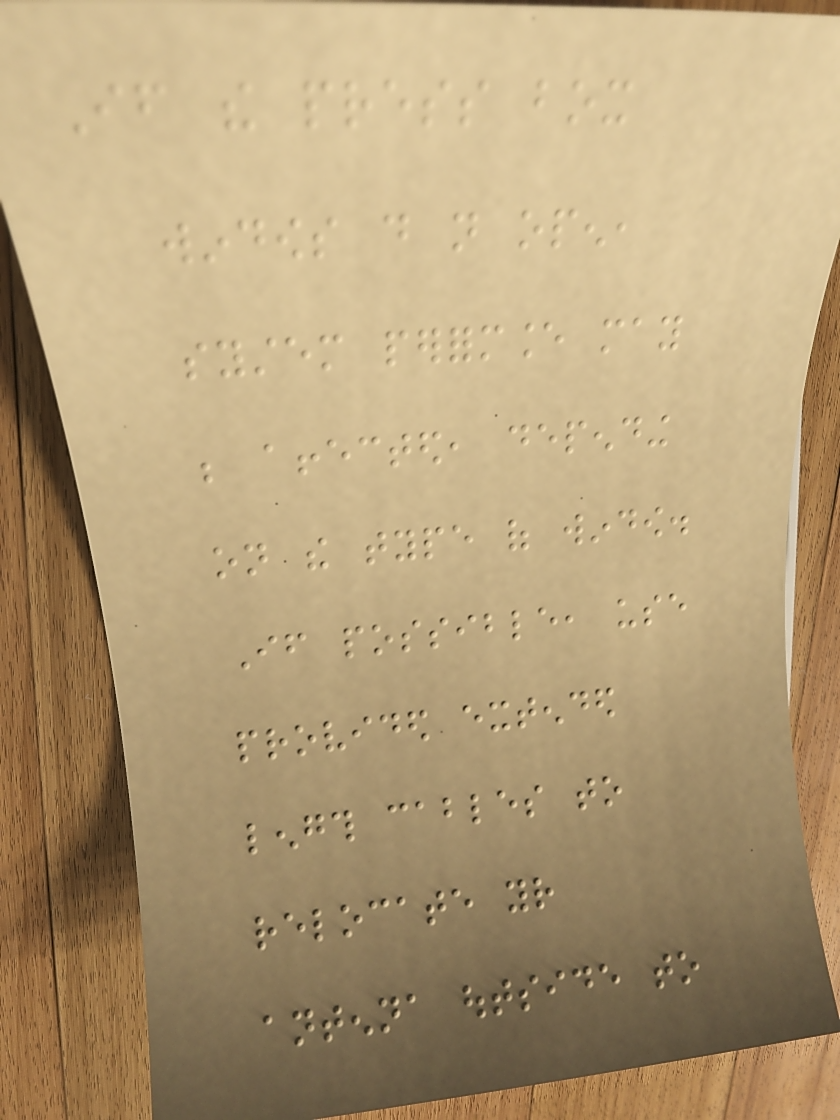If the press box
windows do not open,
system performance may
be affected, depending
on the type of window.
If possible, use
provided extended
length cables to
relocate your
antenna outside to
